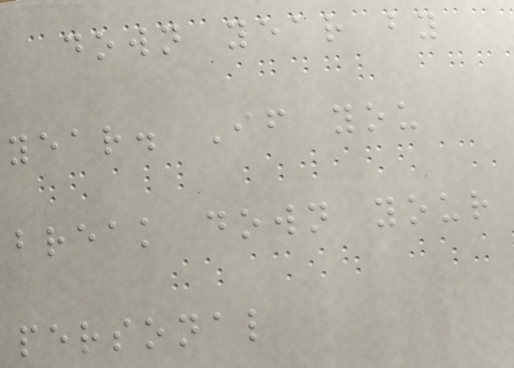down year by
year. If you
break down your
personal
